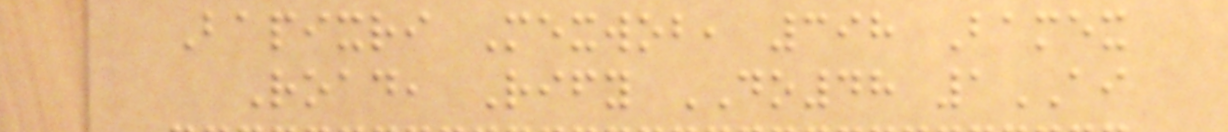Bapixri Mexwob, 398 Bamex
Road, Rify DO48 1AI
